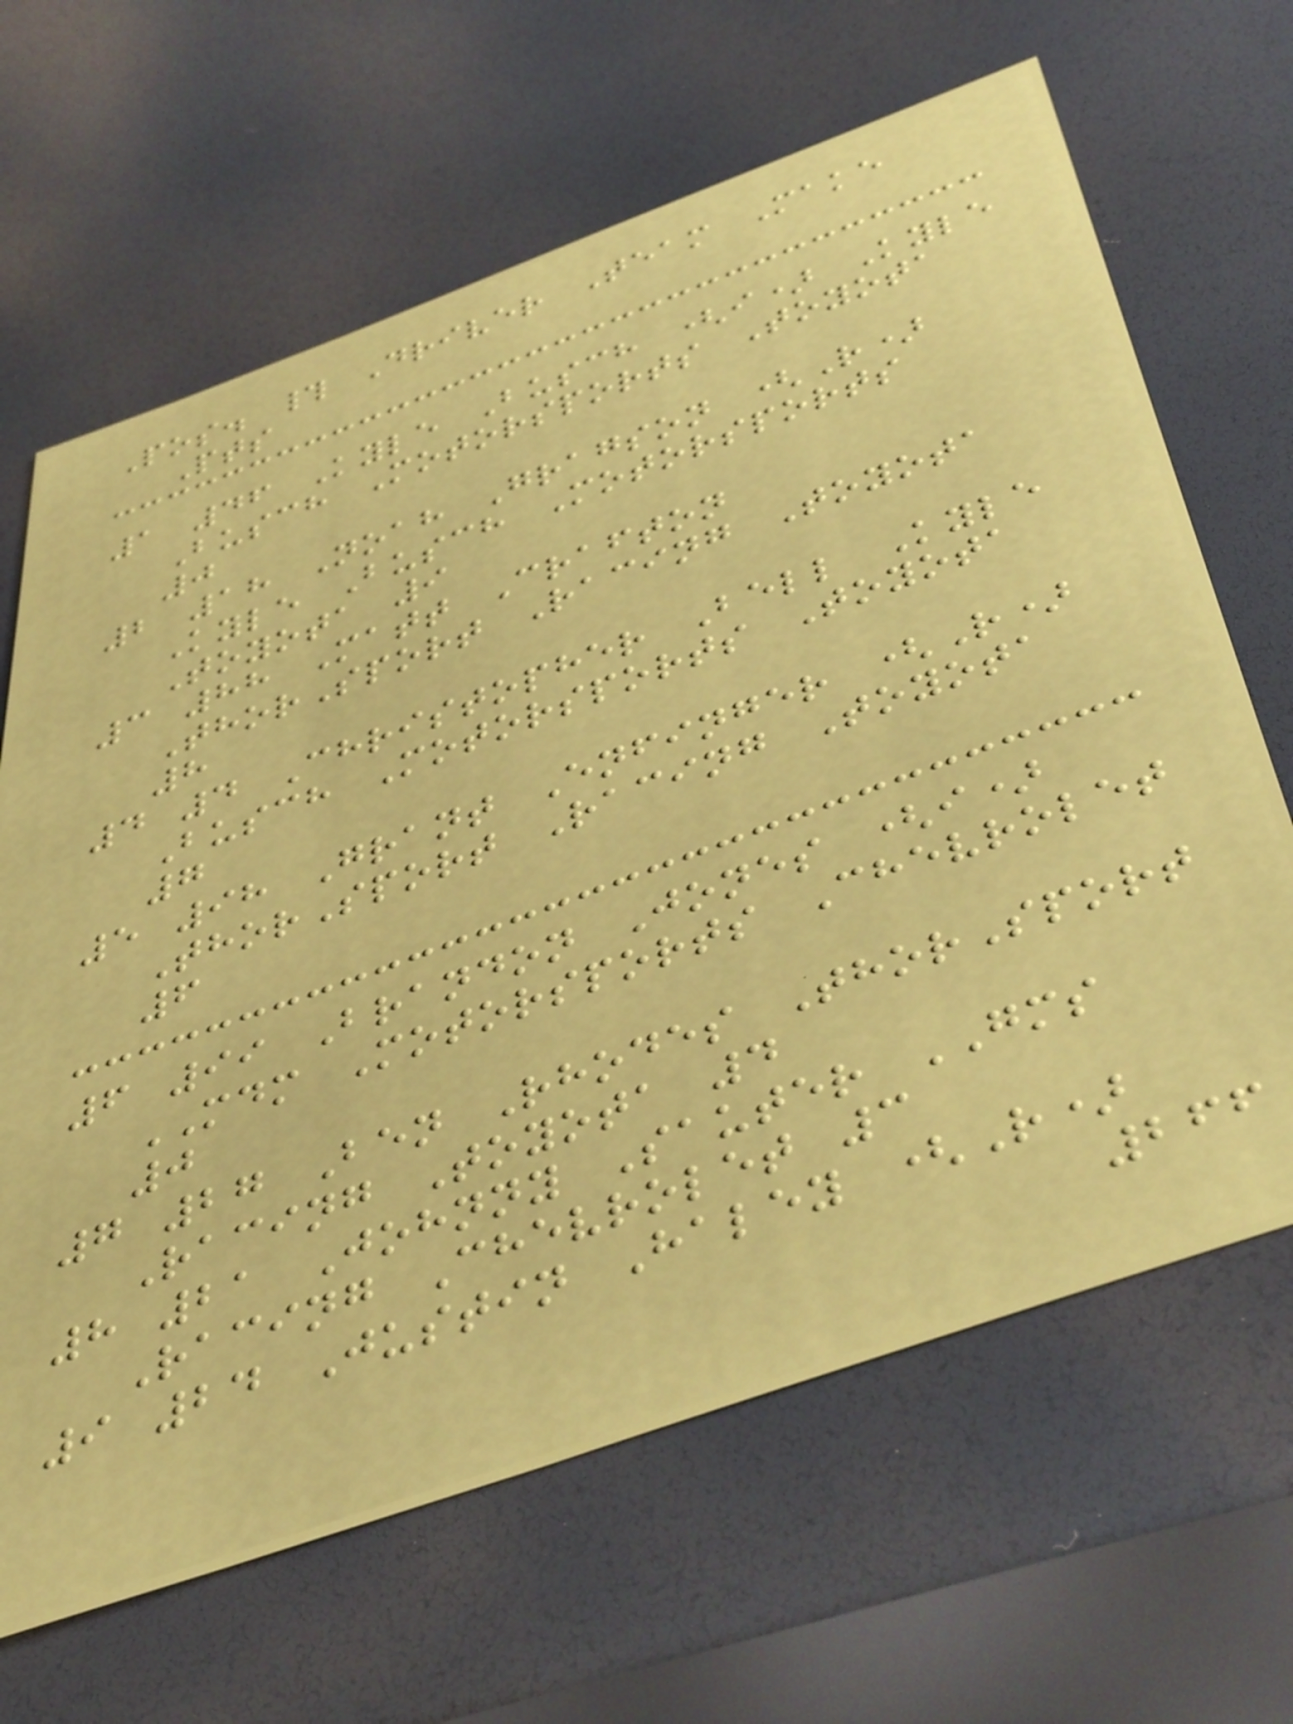Pos. # Driver Team Make
Pts
1 46 Kyle Busch (i) Kyle
Busch Motorsports Toyota
0
2 18 Noah Gragson (R)
Kyle Busch Motorsports
Toyota 9
3 88 Matt Crafton
ThorSport Racing Toyota
8
4 4 Christopher Bell Kyle
Busch Motorsports Toyota
7
5 98 Grant Enfinger (R)
ThorSport Racing Toyota
6
6 99 Brandon Jones (i)
MDM Motorsports Chevrolet
0
7 27 Ben Rhodes ThorSport
Racing Toyota 4
8 21 Johnny Sauter GMS
Racing Chevrolet 3
9 24 Justin Haley (R)
266
